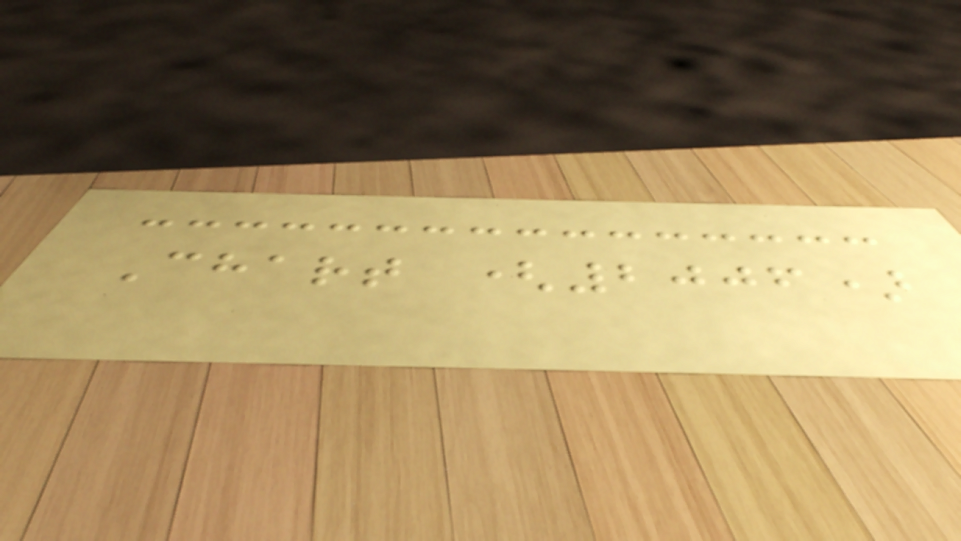Chart (2006)
